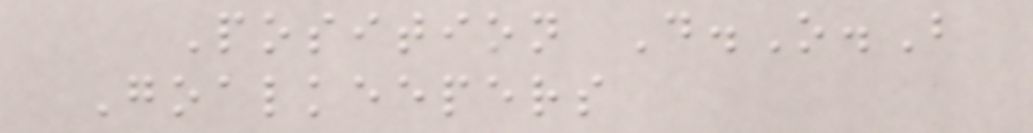Position D.O.B
Goalkeepers
